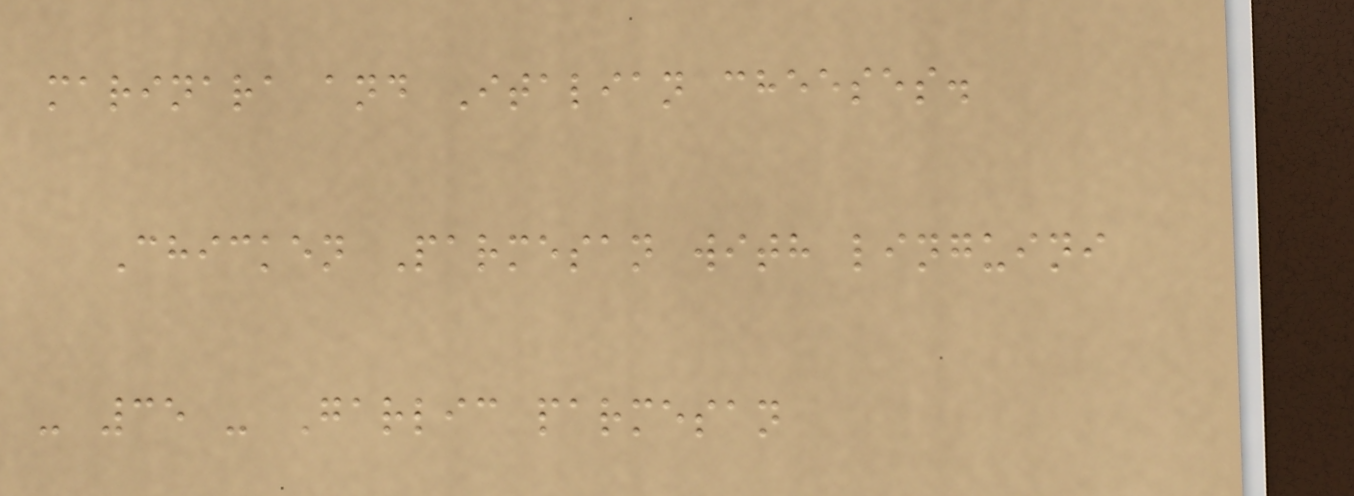marinara and Italian cheeses.
Chicken Parmesan with linguini
- 35 - Garlic parmesan
